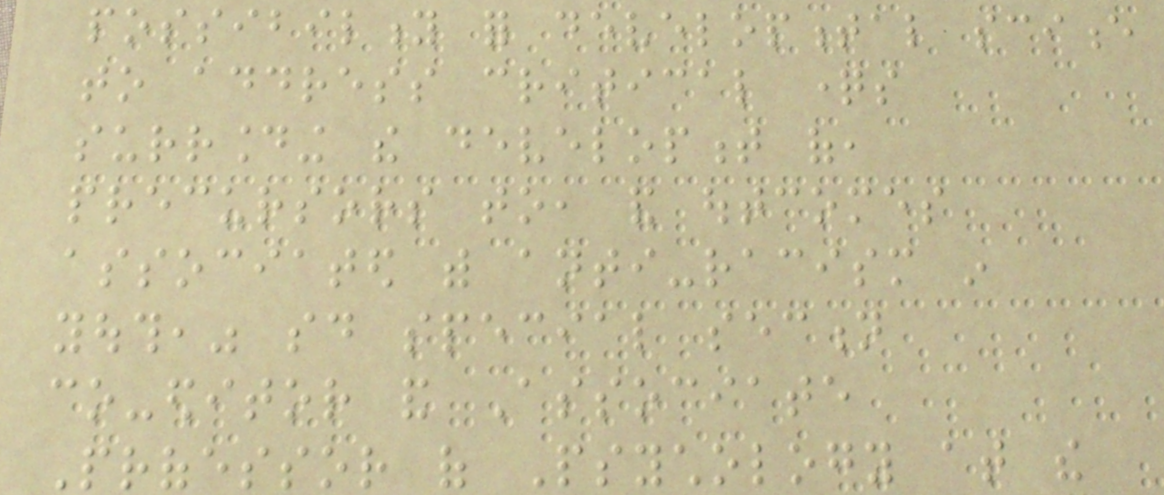possibility for developmental science
to address critical questions
surrounding the development of,
precursors to, and outcomes
associated with anti-racism in
youth," said special section
co-editor and Associate
Professor of Psychology at the
